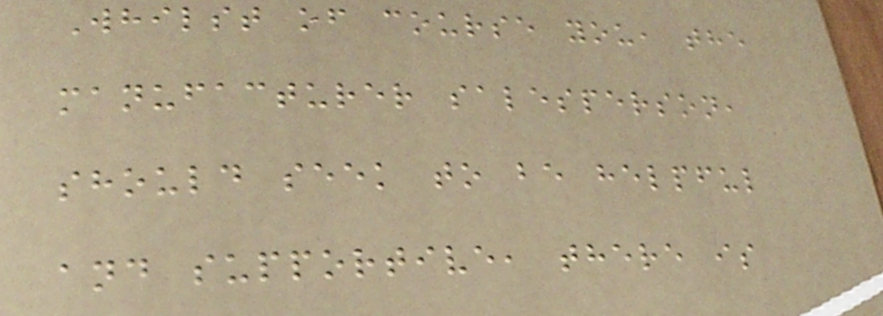Whilst of course you, the
manufacturer salesperson,
should seek to be helpful
and supportive, there is
